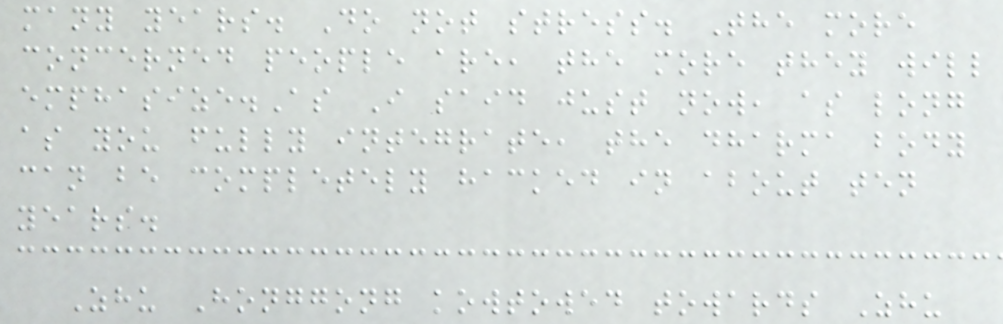many years. Do not stress. The more
concerned people are, the more they will
emphasize.As I said just now, as long
as you fully integrate, the dharma body
can be completely hacked in about ten
years.
Zhu Honggong kowtowed towards Zhu
